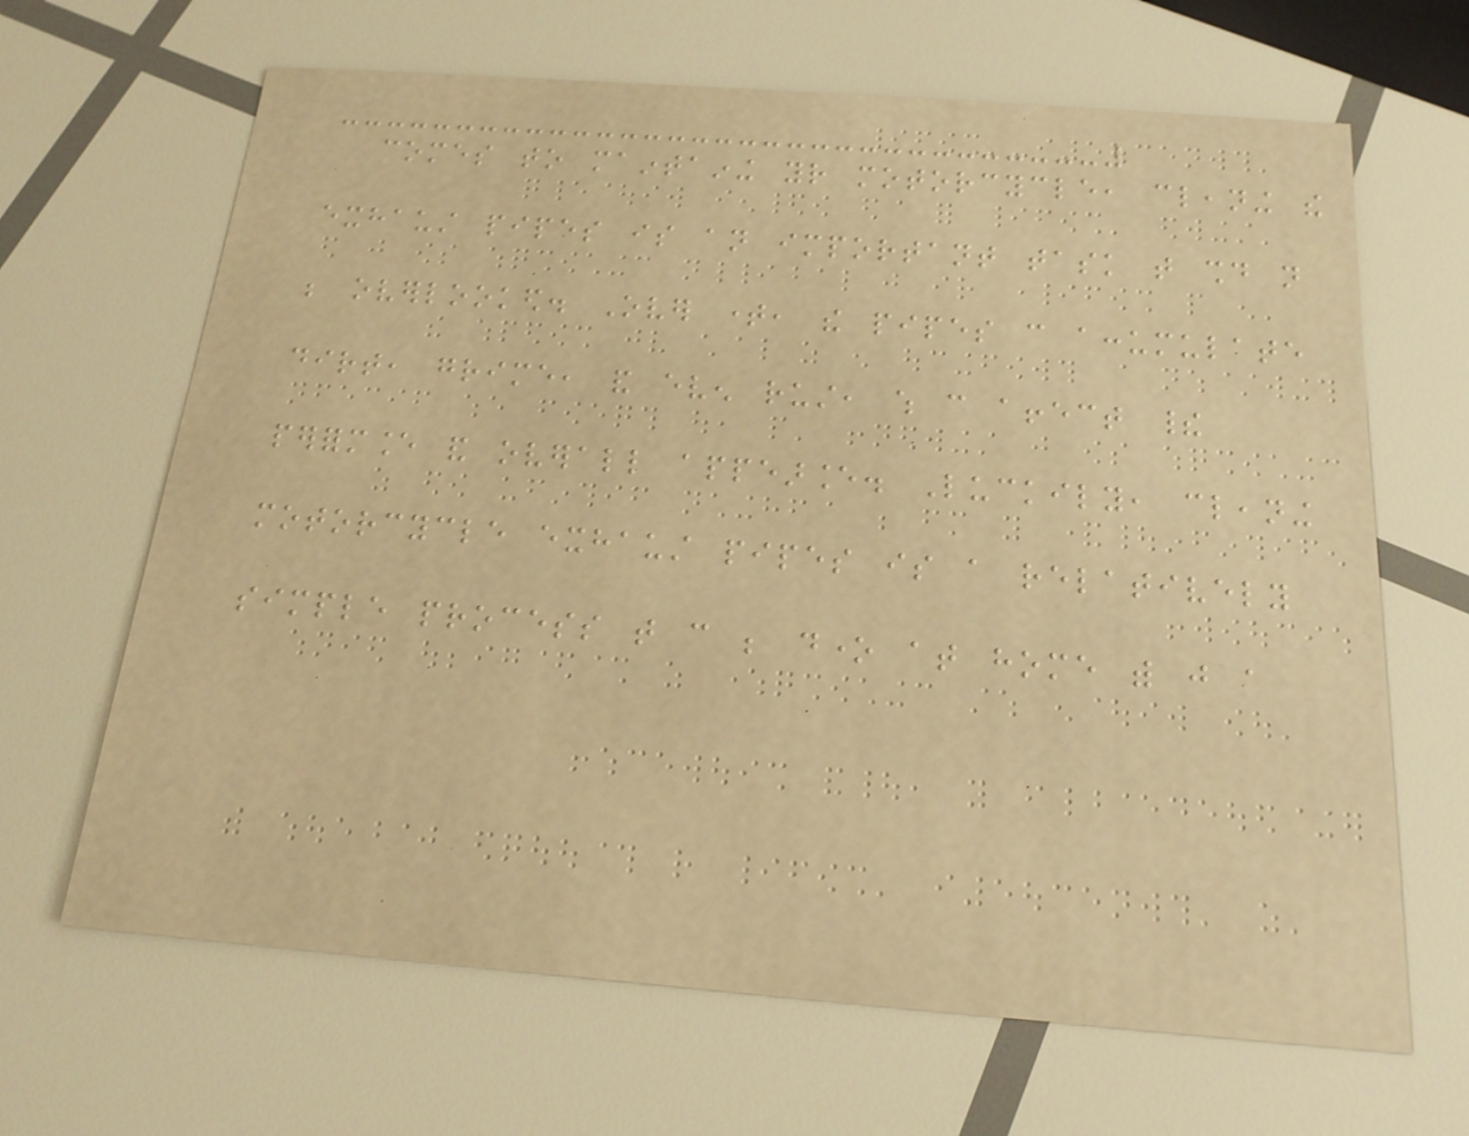comes to maintaining your motorcycle, cleaning the
exhaust pipes is an important task that should not
be overlooked. Over time, the pipes can accumulate
dirt, grime, and even rust, which can affect their
performance and overall appearance. Luckily, cleaning
motorcycle exhaust pipes is a relatively
simple process that can be done at home with just a
